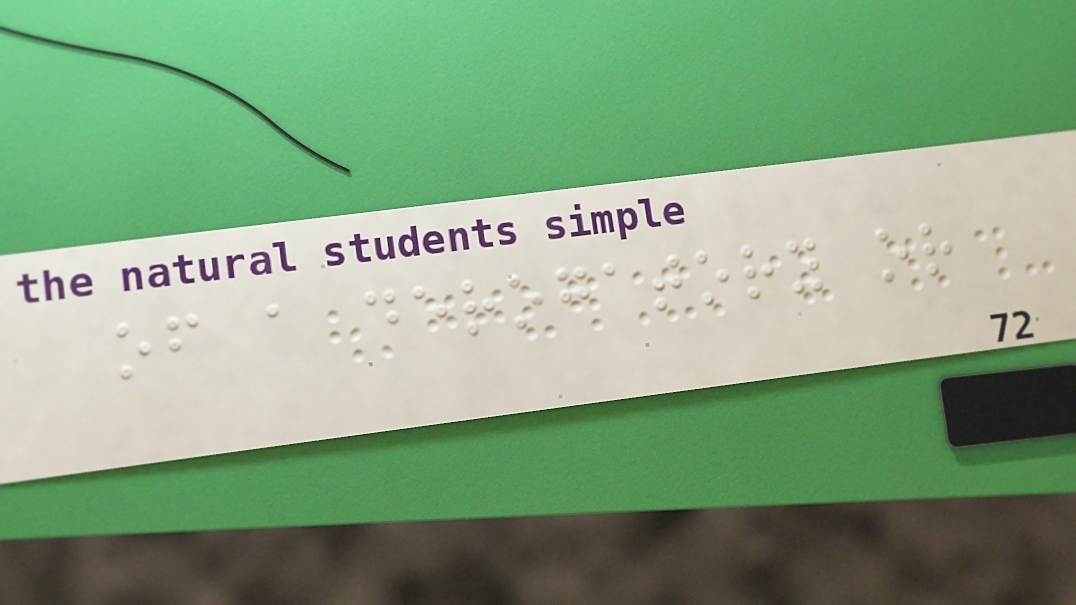of a derogatory or
